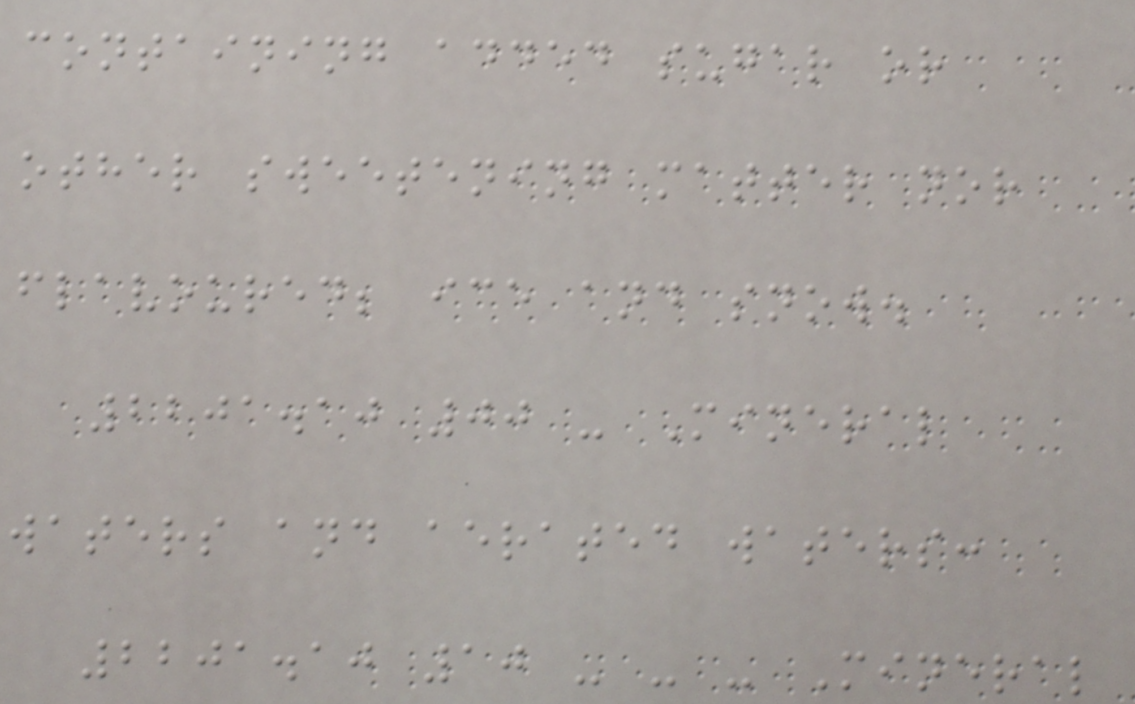containing added sugar or
other sweetening matter nor
flavoured; ice and snow.
2201.10 00 - Mineral
waters and aerated waters:
2201.10 10 - - - Mineral
